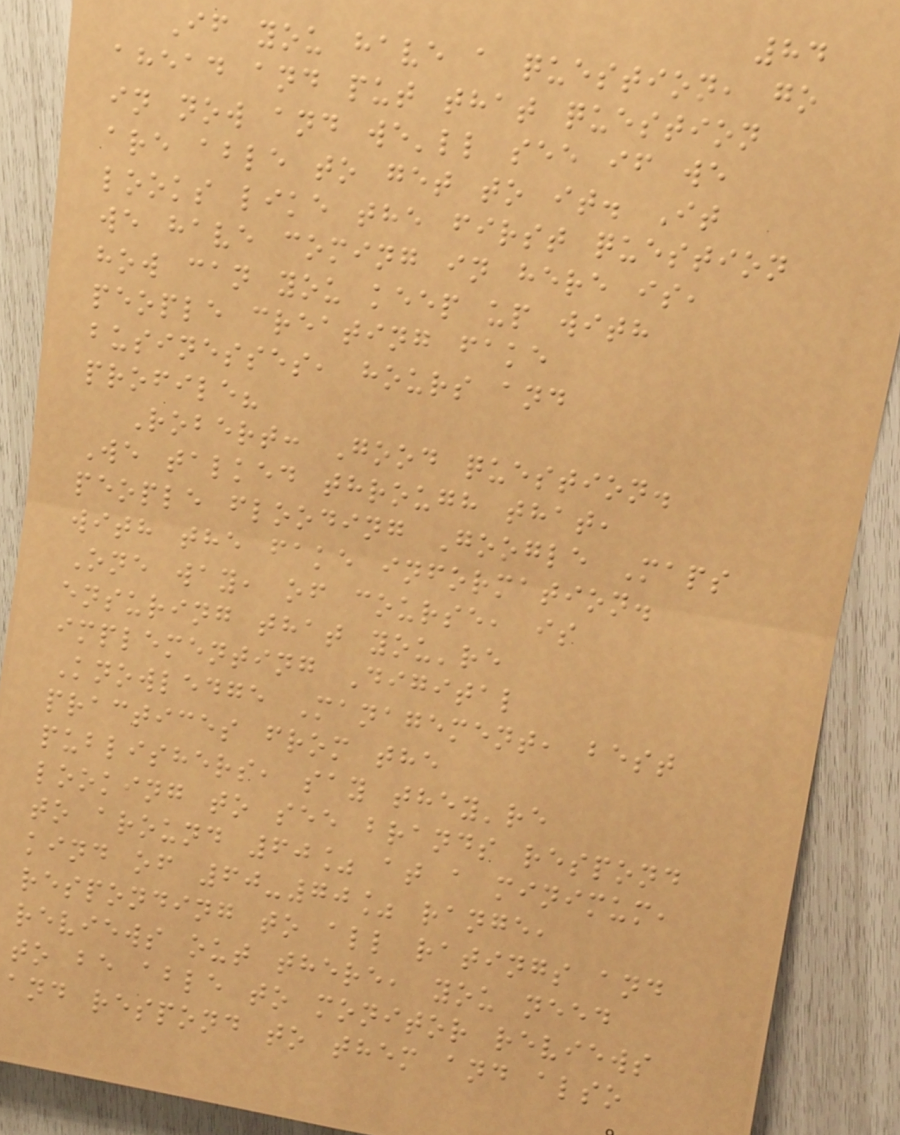84
If you have a question, go
ahead and put that question
in now and we'll see if we
are able to get to it. It
looks like the first question
we have coming in here is,
how can you keep up with
people creating fake
businesses, hours and
profile?
Robert: Good question.
We talked through that,
people flooding Google Maps
with the fake information.
One way, of course, is
ensuring that you're
implementing Digital
Knowledge Management, best
practices from the
publishers, say they're
looking to see brands respond
to around 60% at a minimum,
kind of 60-70% range,
responding to all ratings and
reviews out there, you need
to be able to monitor reviews
and respond to them and also
